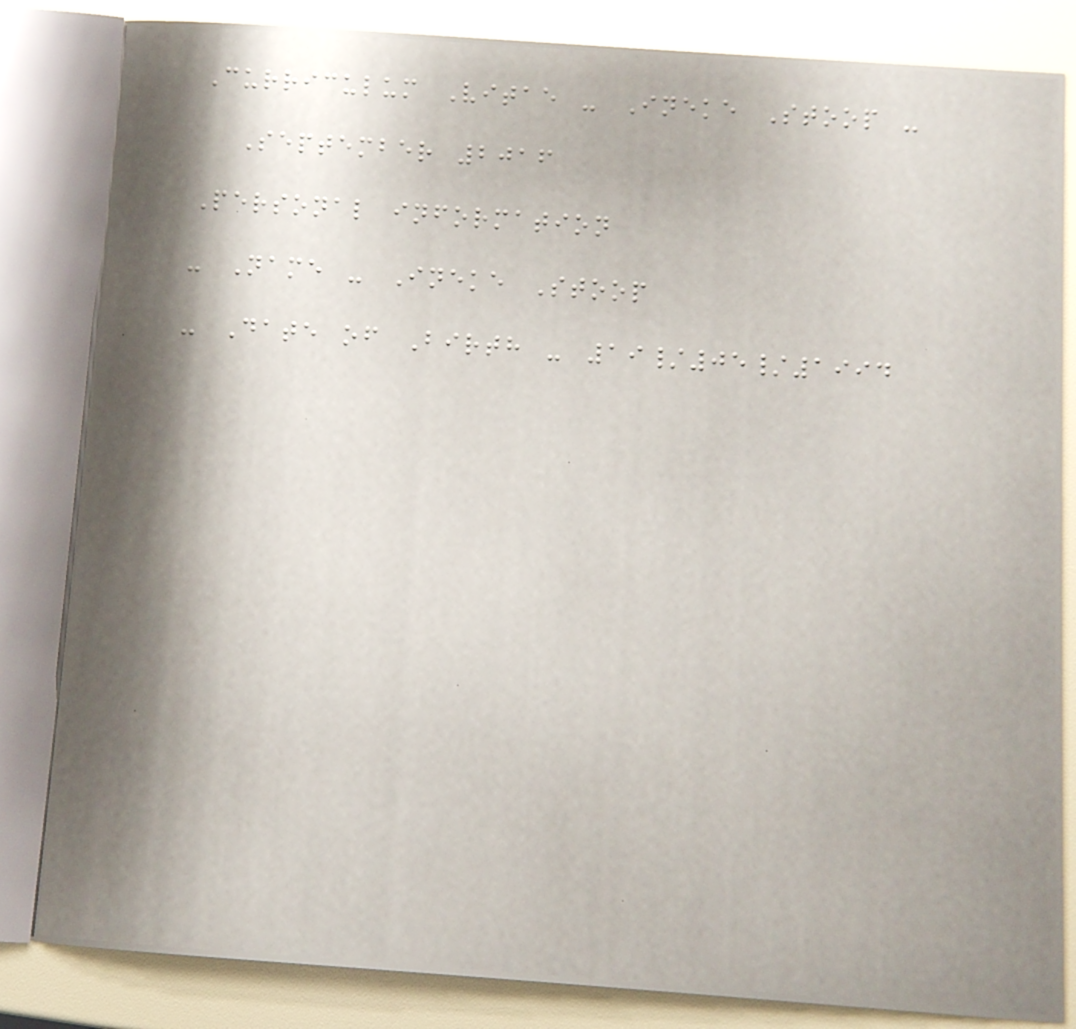Curriculum Vitae - Ineke Stoop -
September 2016
Personal information
- Name - Ineke Stoop
- Date of Birth - 19/05/1994
